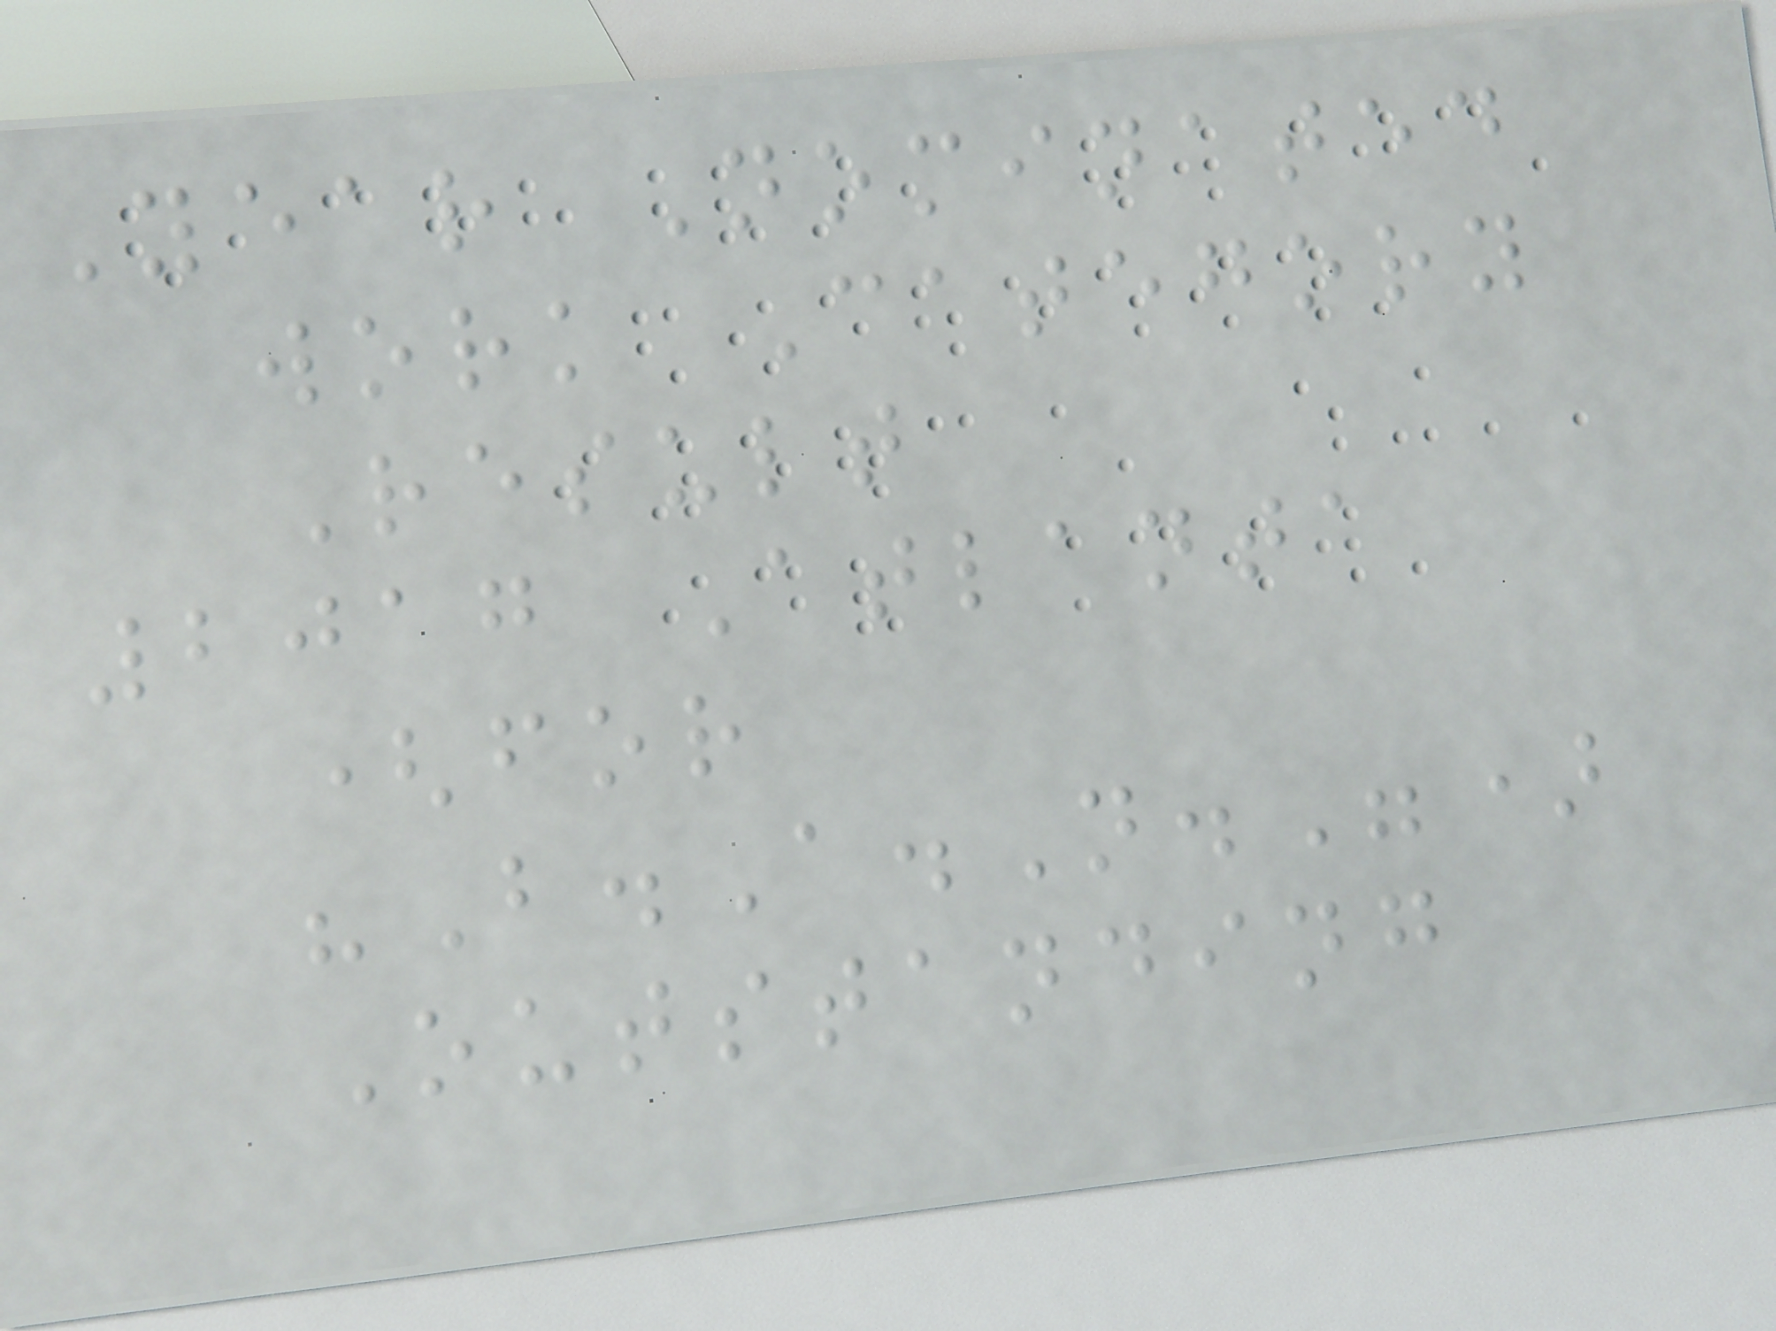Year Nominated
work Category
Result
2017 Atlanta
(for
"B.A.N.")
Outstanding
